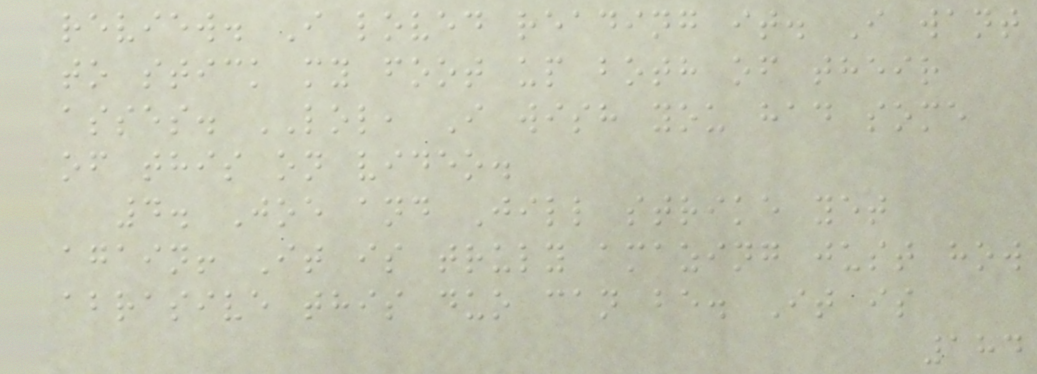review. I loved reading it. I want
to stick my foot up both of their
asses. LOL, I wish you had some
of this on video.
4. Joe and Jill strike yet
again! It is truly amazing just how
abrasive this duo can be. It is
184
